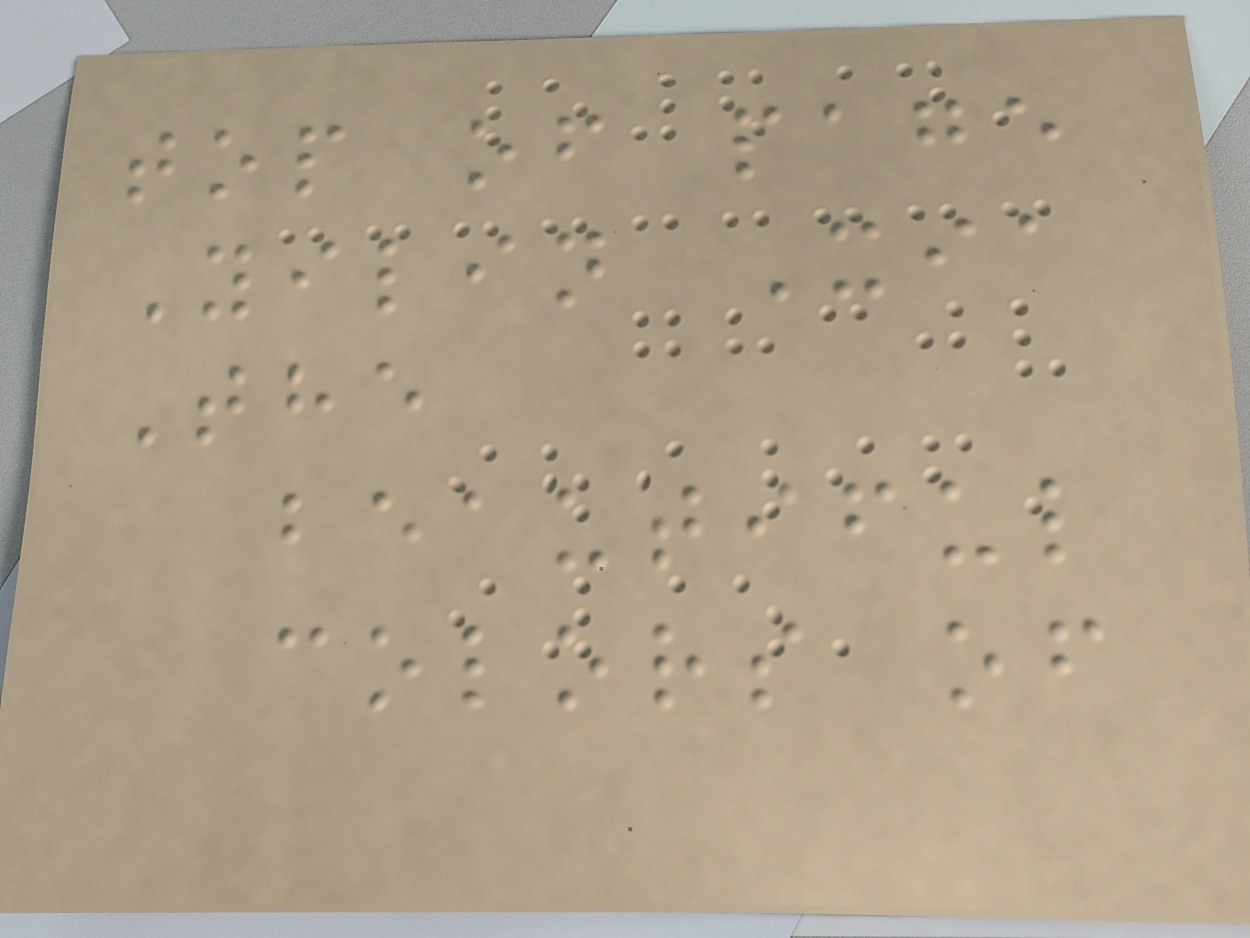top of page
Yilin Xia
The
beautiful
colors of
